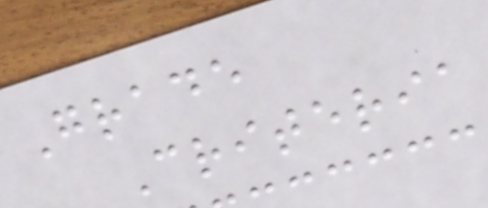Grade
Criteria
